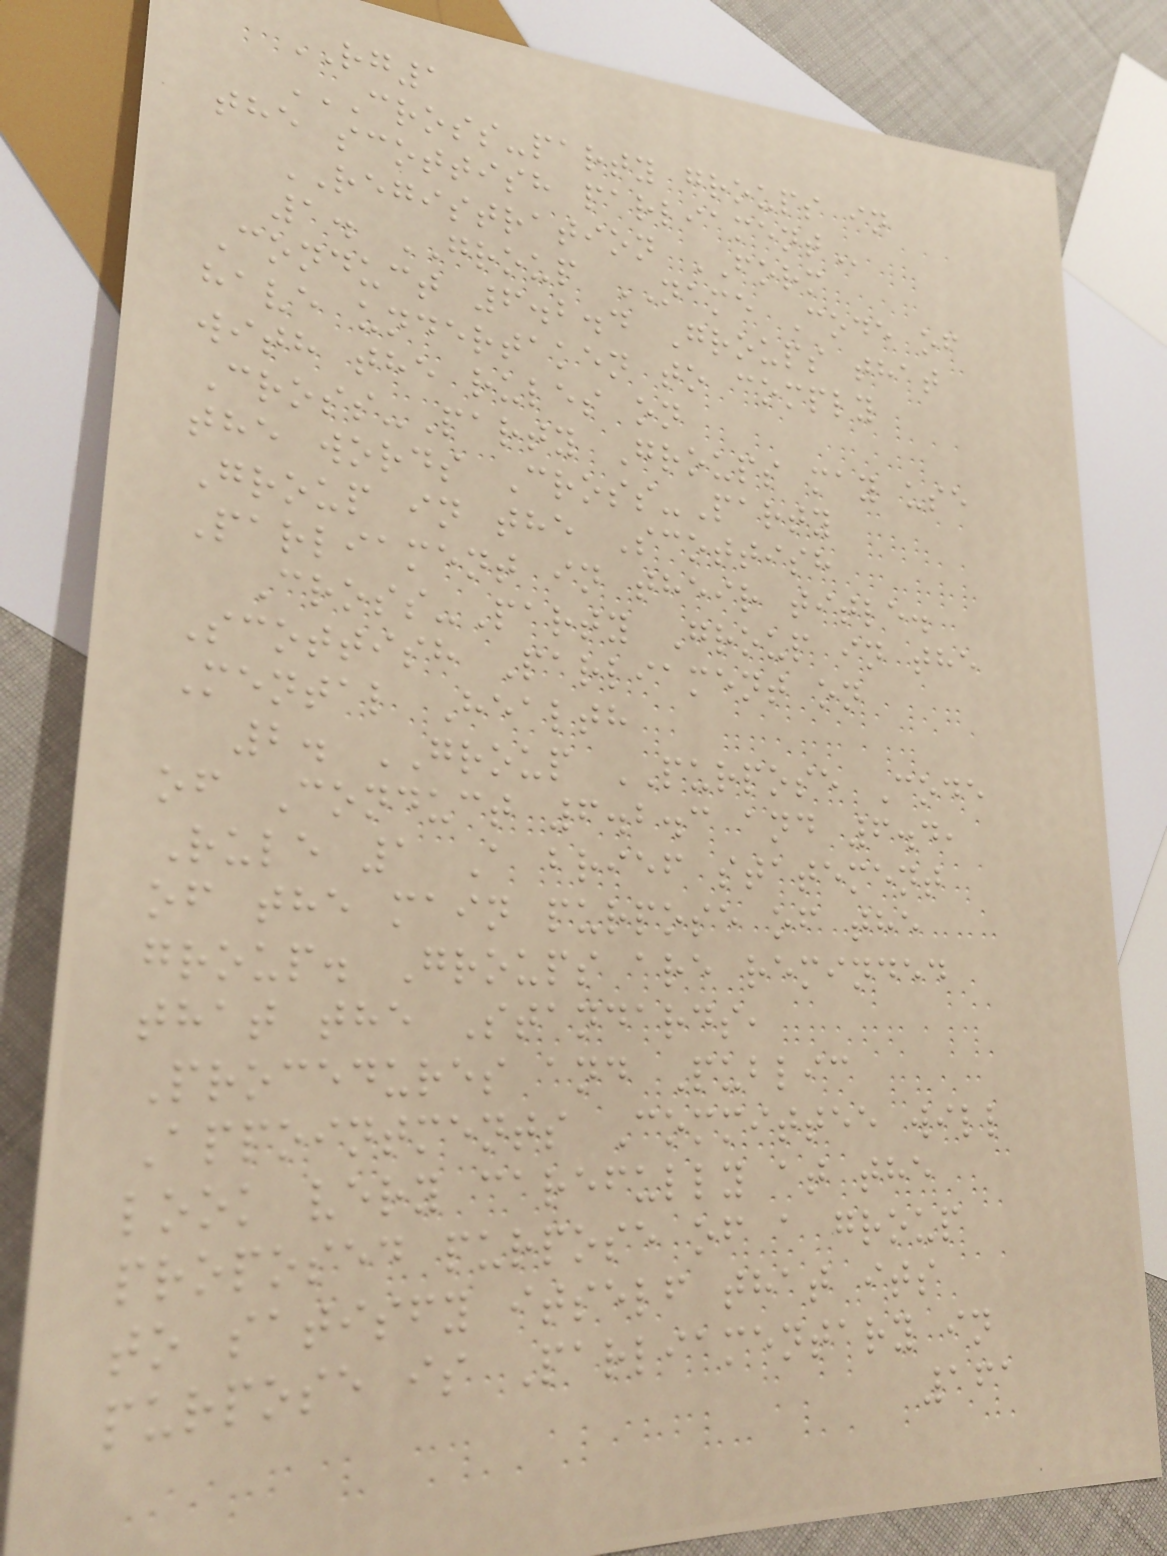RG1
CROSS-PARTY GROUPS IN
THE SCOTTISH PARLIAMENT
REGISTRATION FORM
1. GROUP NAME Code of
Conduct 6.2.4 Groups that
have undertaken to comply
with the rules on
Cross-Party Groups may use
the words Cross-Party
Group in the Scottish
Parliament in their title.
Cross-Party Group in the
Scottish Parliament on
Mental Health
2. GROUP PURPOSE Code
of Conduct 6.2.3 and 6.4,
Rule 1 A brief statement
of the main purpose of the
group. Groups are reminded
that the Standards,
Procedures and Public
Appointments Committee will
look very carefully at the
proposed purpose of a group
to satisfy itself that its
purpose is Parliamentary in
161
